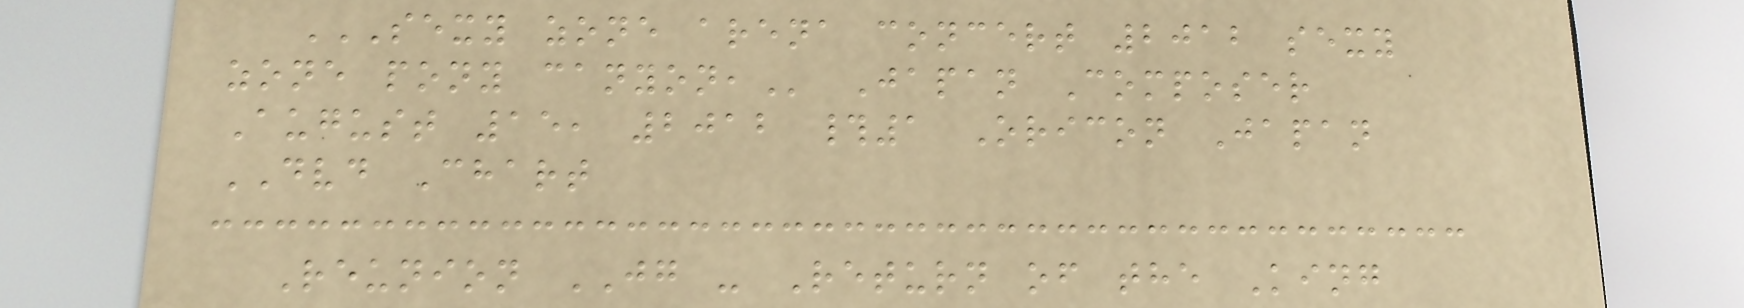SEXY ZONE ARENA CONCERT 2012 SEXY
ZONE PONY CANYON, Japan Composer
August 15, 2012 #1 Oricon Japan
DVD Chart
Reunion JG - Return of the King
